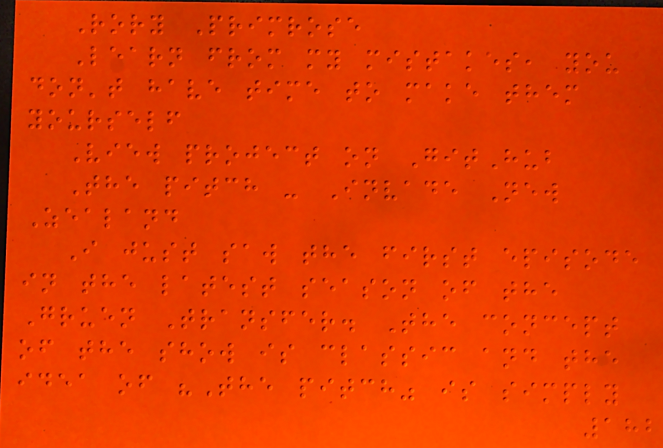Rory Primrose
Learn from my mistakes, you
don't have time to make them
yourself
View project on GitHub
The pitch - Invade New
Zealand
I just saw the first episode
in the latest season of the
Gruen Transfer. The concept
of the show is classic and the
idea of "The pitch" is simply
182
